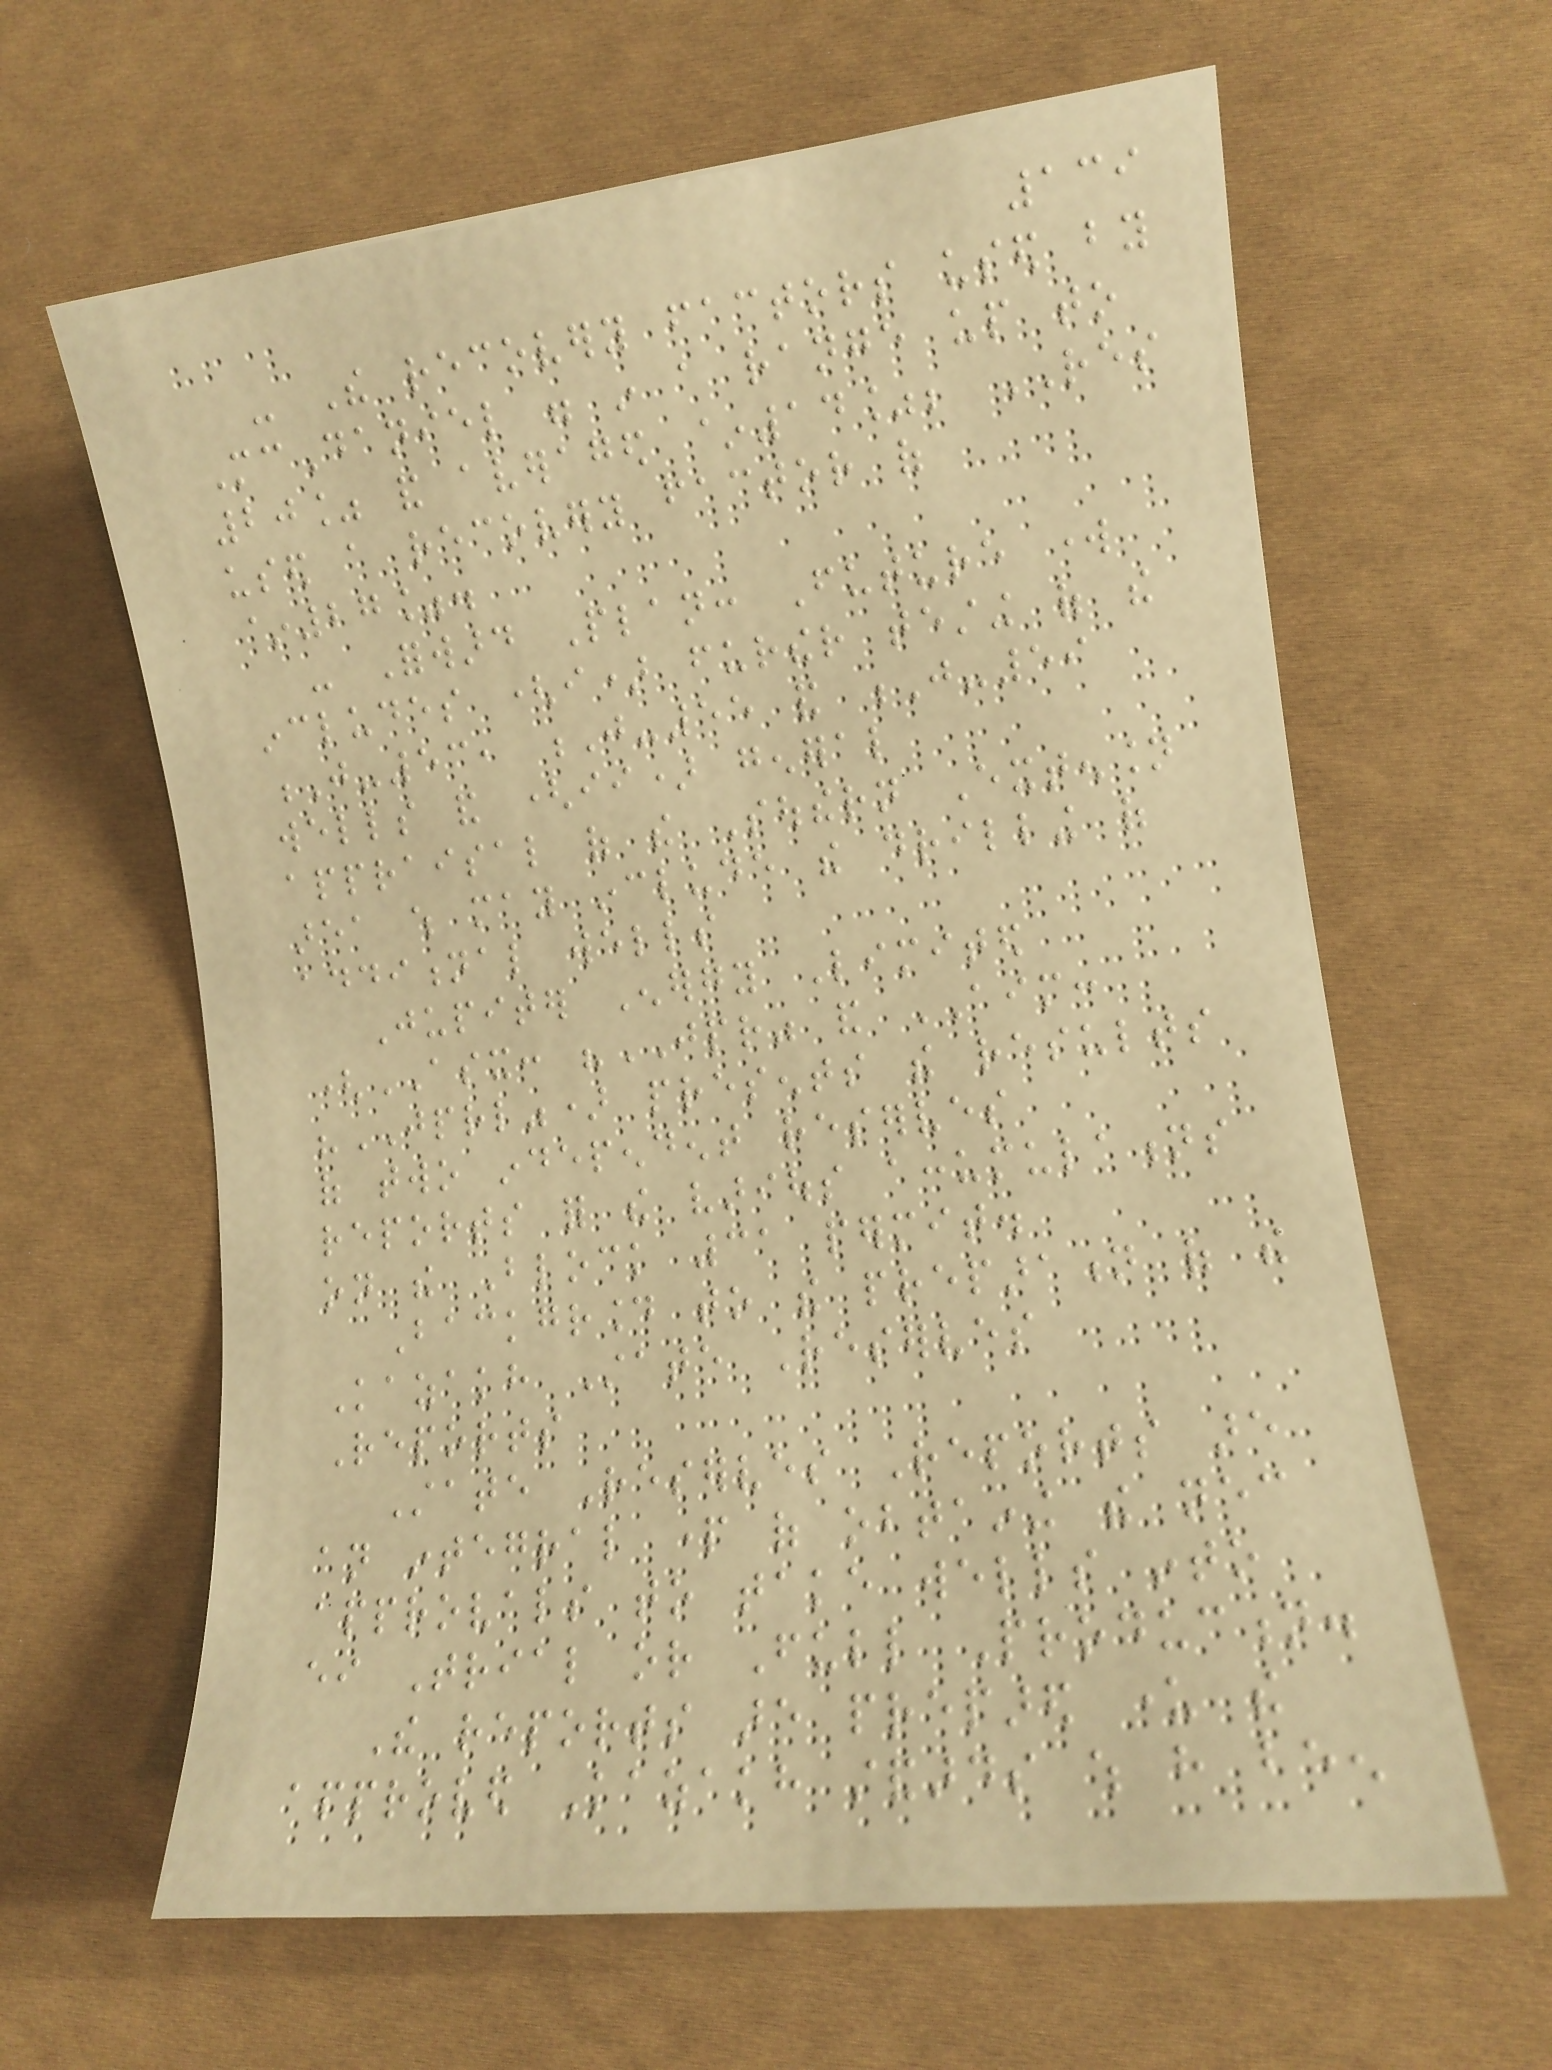139
- The recovery factors used by
McDaniel were in a range up to
20% and averaged ~14%; RES
used a recovery factor of
~27%.
- Forward Plan: Future work
includes (i) further testing of the
J-53, J-55 and J-59
wells and (ii) general
appraisal of the Southern Extension
area which may include the drilling of
additional wells
Jupiter Energy Limited
(ASX: "JPR" and AIM:
"JPRL") presents the results
of two independent reserves
reports for the various accumulations
on the Block 31 permit.
Background to the preparation of the
Kazakh State Reserves
Reports
State Reserves Reports are
an integral part of obtaining the necessary
approvals to take wells into
either Trial or Full Production.
The reports are prepared under the
approved Kazakh standards which have been
